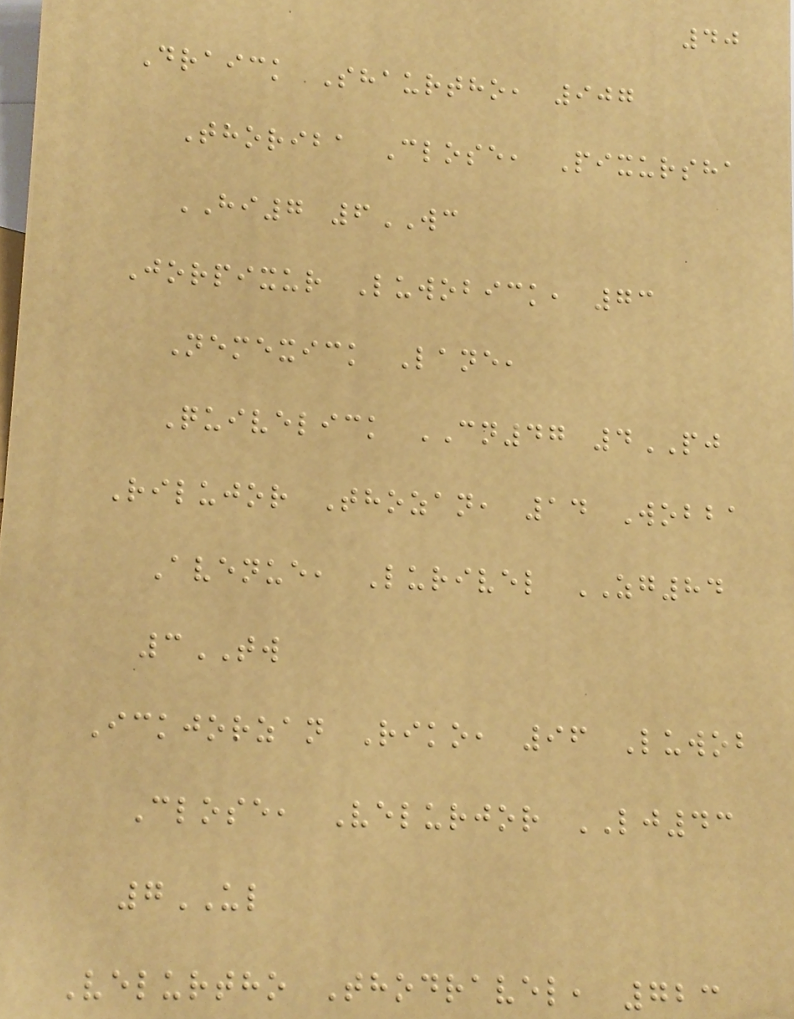40
Draick Shaurtho, 907
Thoriba Close, Pixursha
HI7 6WC
Jorpixur Luwobick, 73
Nemexick Lane,
Quivelick CN47 4PJ
Rilujor Thozan, 14 Wobba
Avenue, Lurivel ZG84
3TW
Ickjorzan Riko, 96 Luwob
Close, Velurjor LJ43
7UL
Velurtho Thodravel, 723
